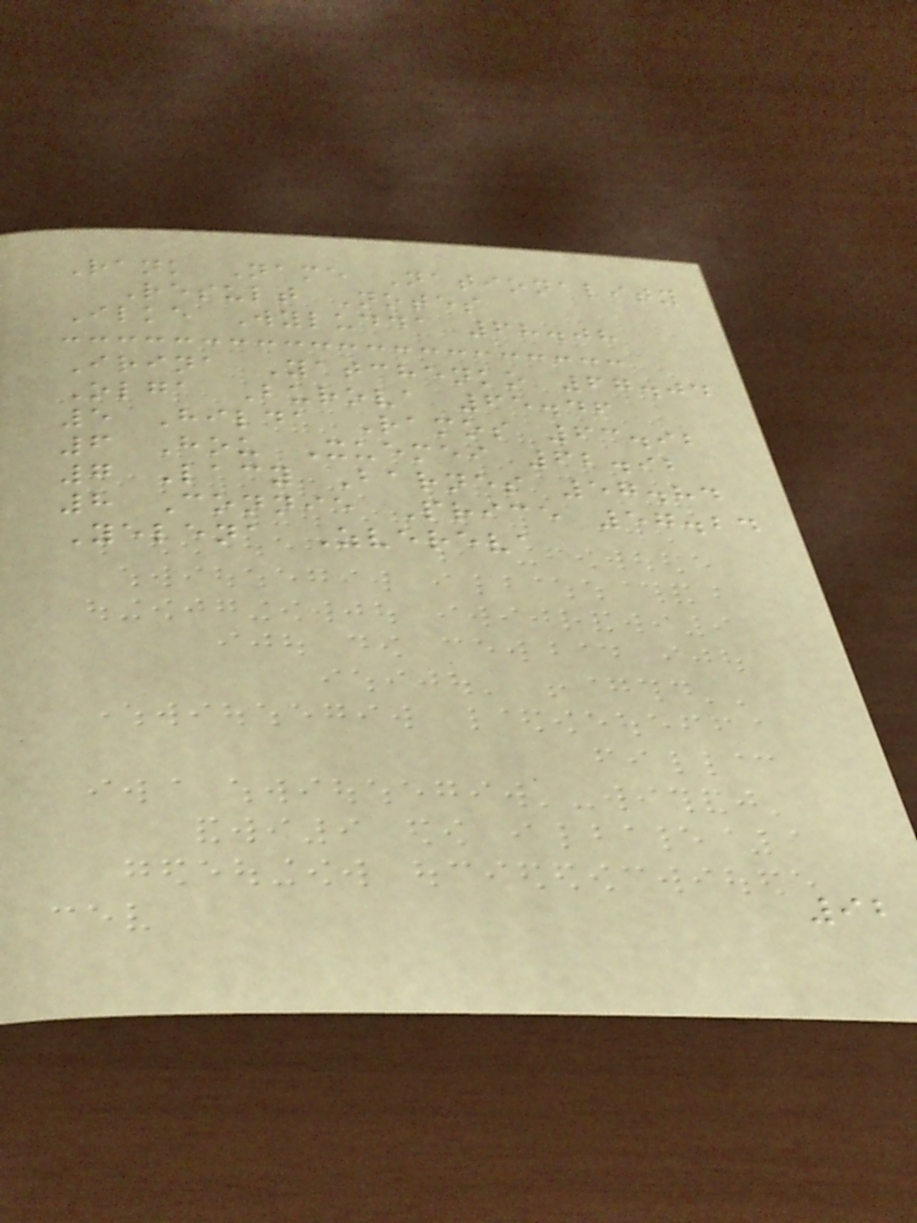Rank Name Nationality
Result Notes
Ilke Wyludda 68.08
Irina Yatchenko 67.04
Olga Burova 65.46
5 Hilda Ramos 63.92
6 Hou Xuemei 62.92
7 Lacy Barnes 57.84
8 Connie Price 57.24
Yelena Zvereva
92
